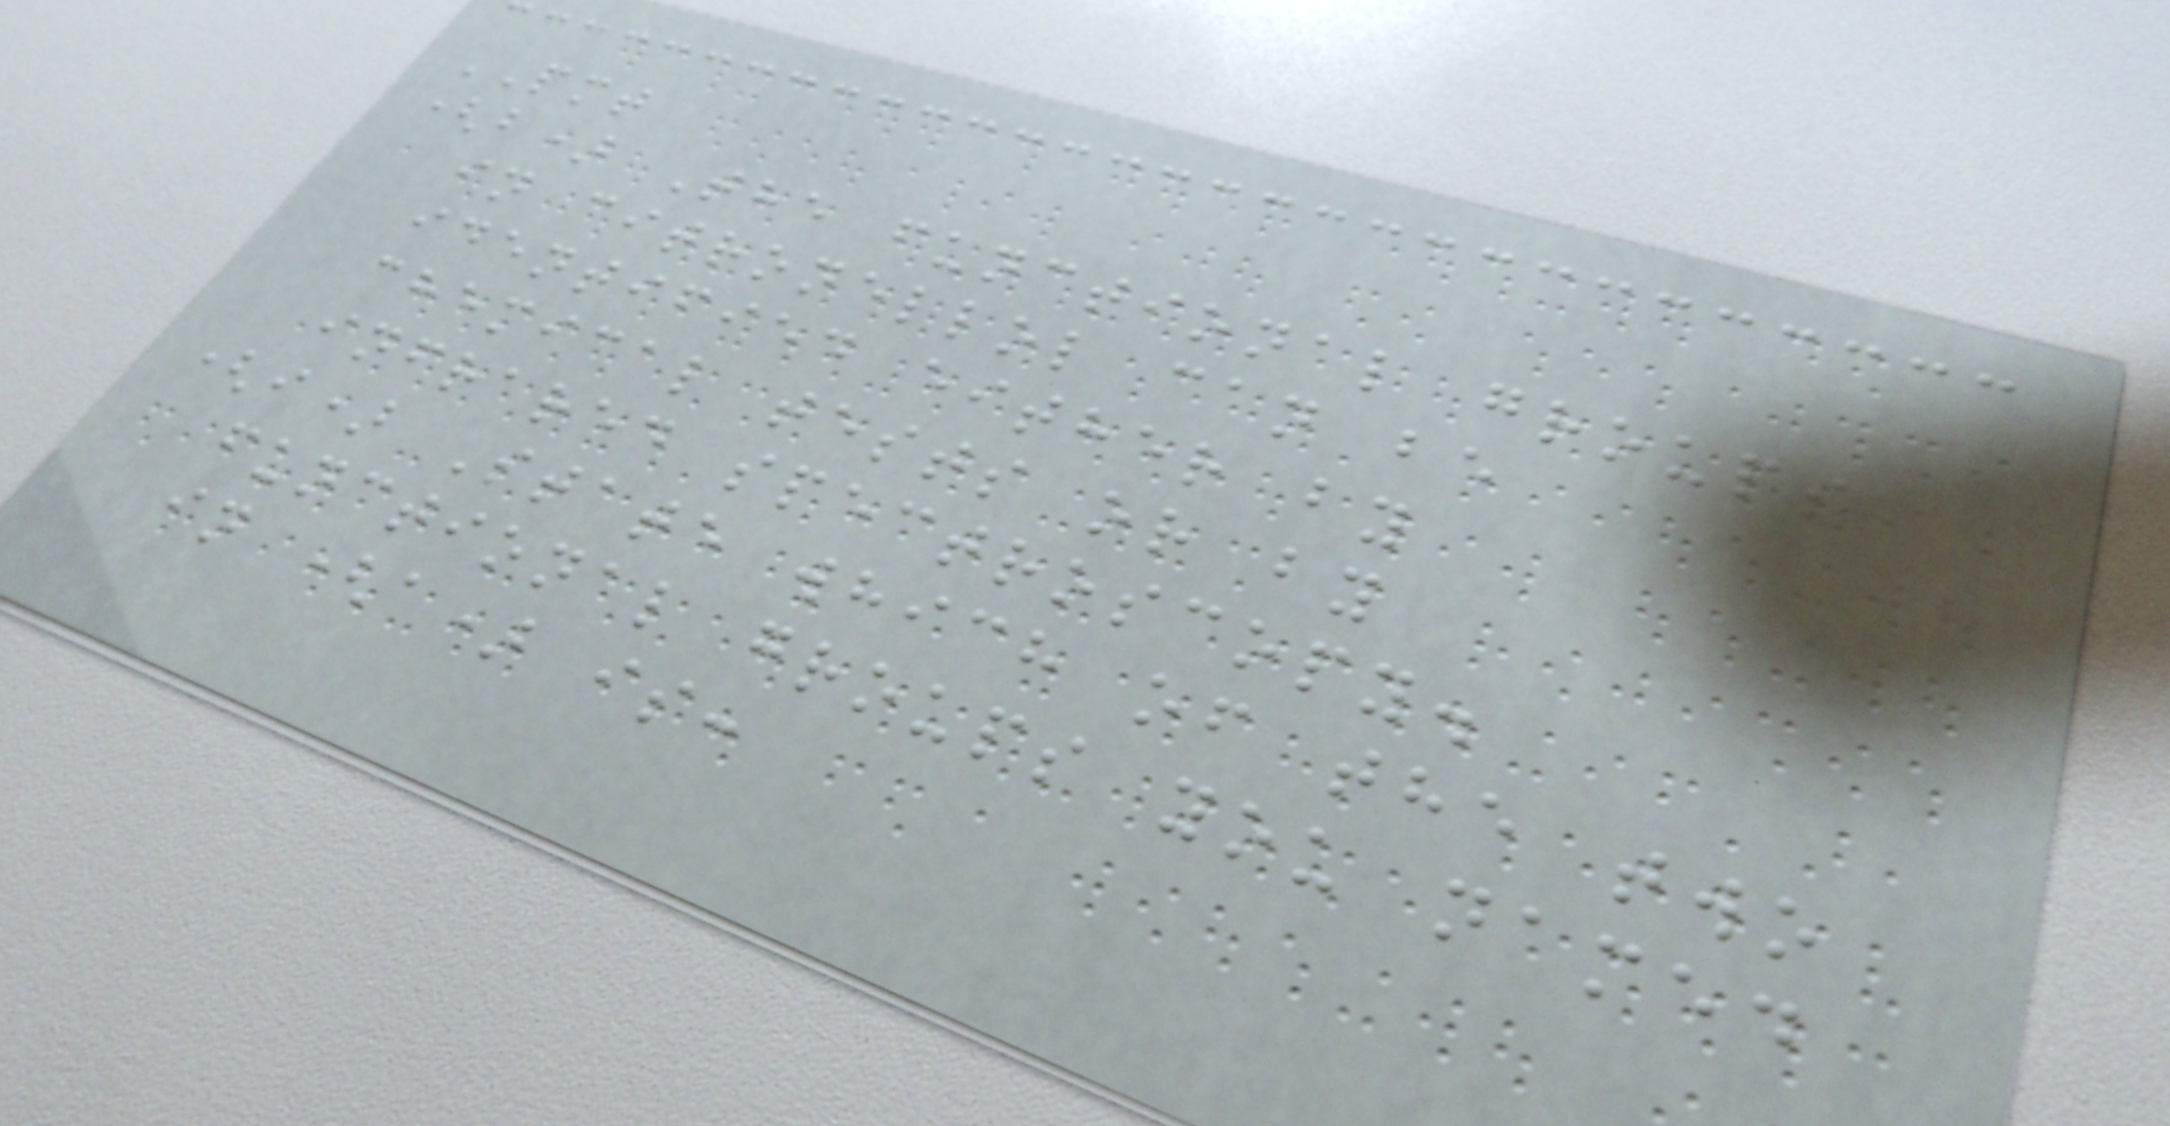PMT
(b) The functional groups
in citronellol can be
identified either by
chemical tests or by
infrared spectroscopy.
(i) State which of the two
functional groups you named
in (a) is:
